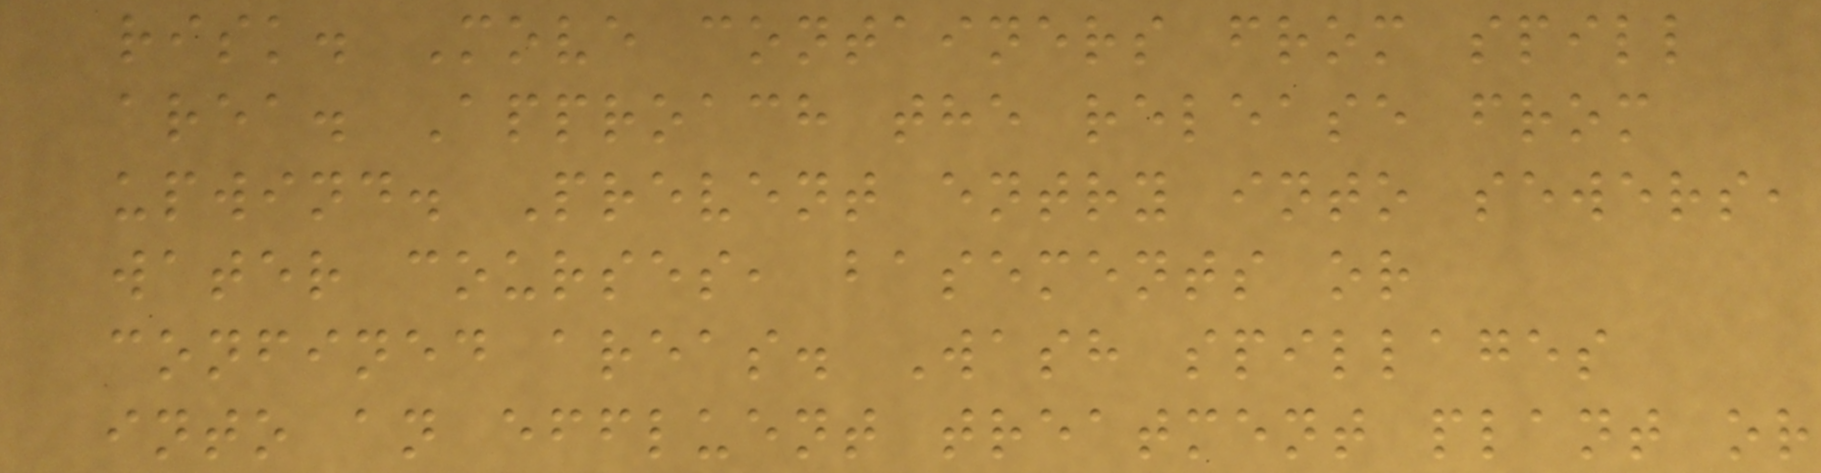risk. Move containers from spill
area. Approach the release from
upwind. Prevent entry into sewers,
water courses, basements or
confined areas. Wash spillages
into an effluent treatment plant or
